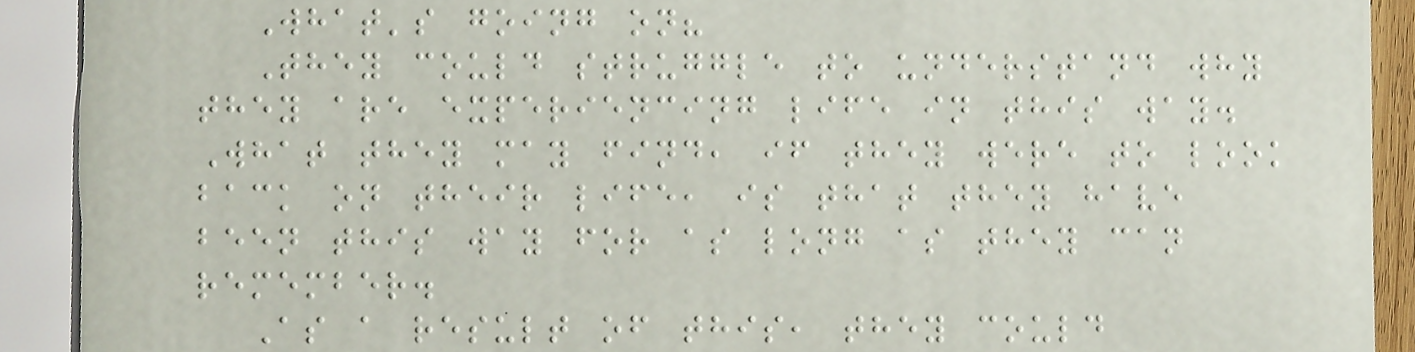What's going on?
They could struggle to understand why
they are experiencing life in this way.
What they may find, if they were to look
back on their life, is that they have
been this way for as long as they can
remember.
As a result of this, they could
